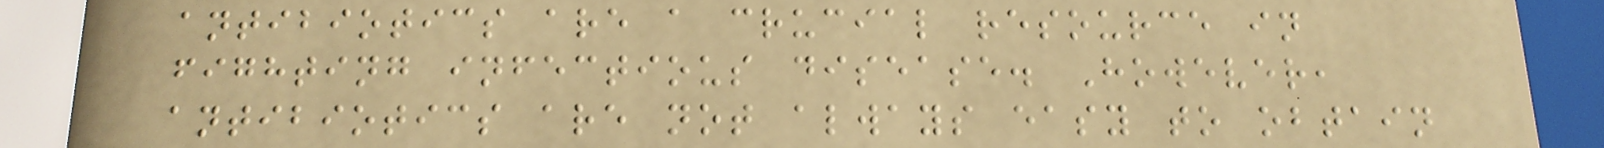antibiotics are a crucial resource in
fighting infectious disease. However,
antibiotics are not always easy to obtain
